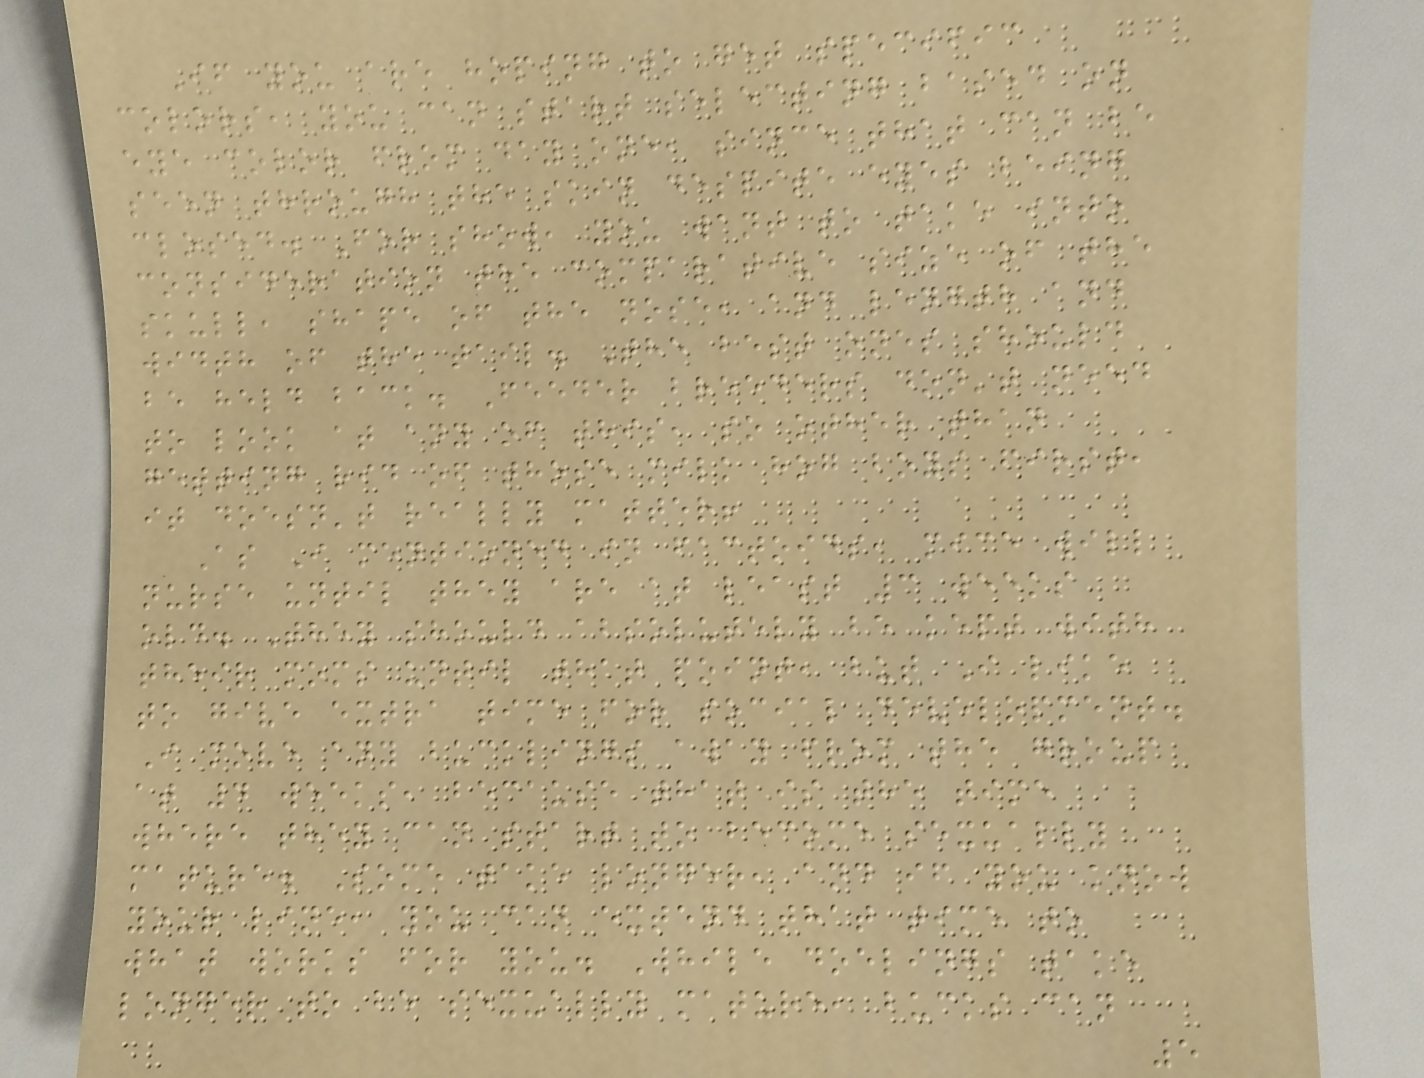If you are hoping to get specific
colors, you can start selecting based on
eye color from day one, since that can be
seen through the skin despite eyes being
closed. For show, you want to take into
consideration the comparative size of the
skull, shape of the nose, and length and
width of the tail. The best ones should
be held back. Feeder breeders don't need
to look at any of this, so other than
getting rid of those milk hog boys first,
it doesn't really matter!
As I mentioned in factoids, mice will
nurse until they are at least 3 weeks
old. They should absolutely be kept with
their moms until that point, but I like
to give extra time for social development.
I move any bucklings away from the group
at 4 weeks, because that is the time
where they can start to become sexually
mature. Some take longer, and if you know
your line, you can extend that time to
what works for you. While doelings take
longer to be sexually mature, bucks can
5
